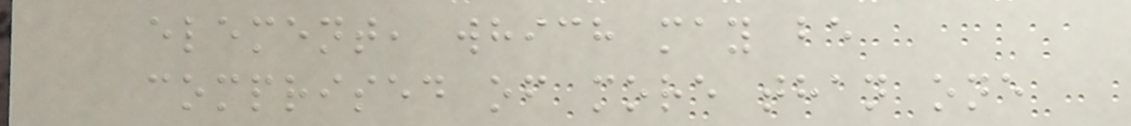element, which may be
comprised of more than one
